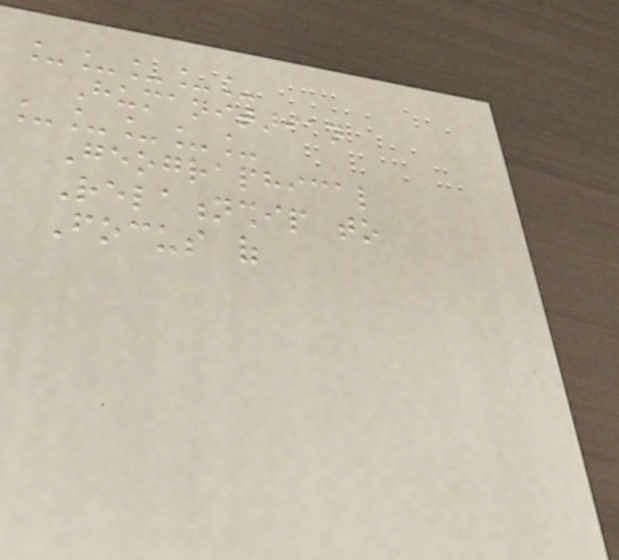_____
Humanitarian
_____
Geographical
Relationship to
Focus of
